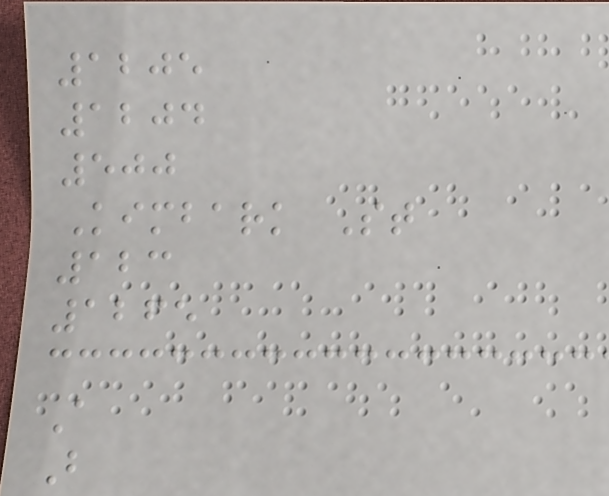1205
1204
500
Kimbark St
123
1265
A
B
